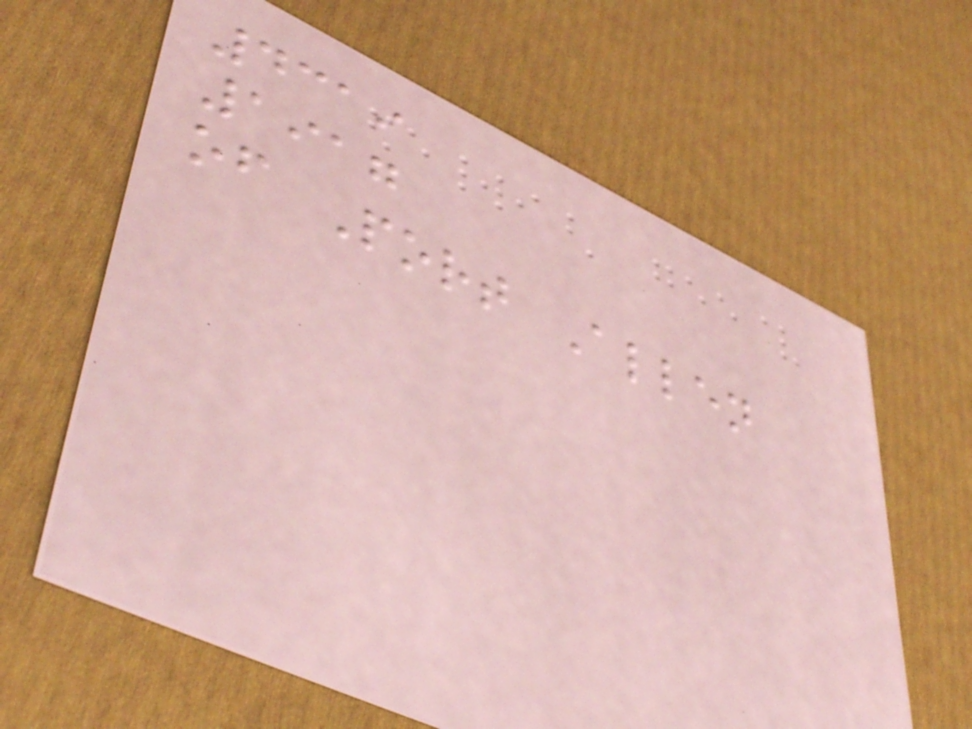4319
1917
of Port Allen
